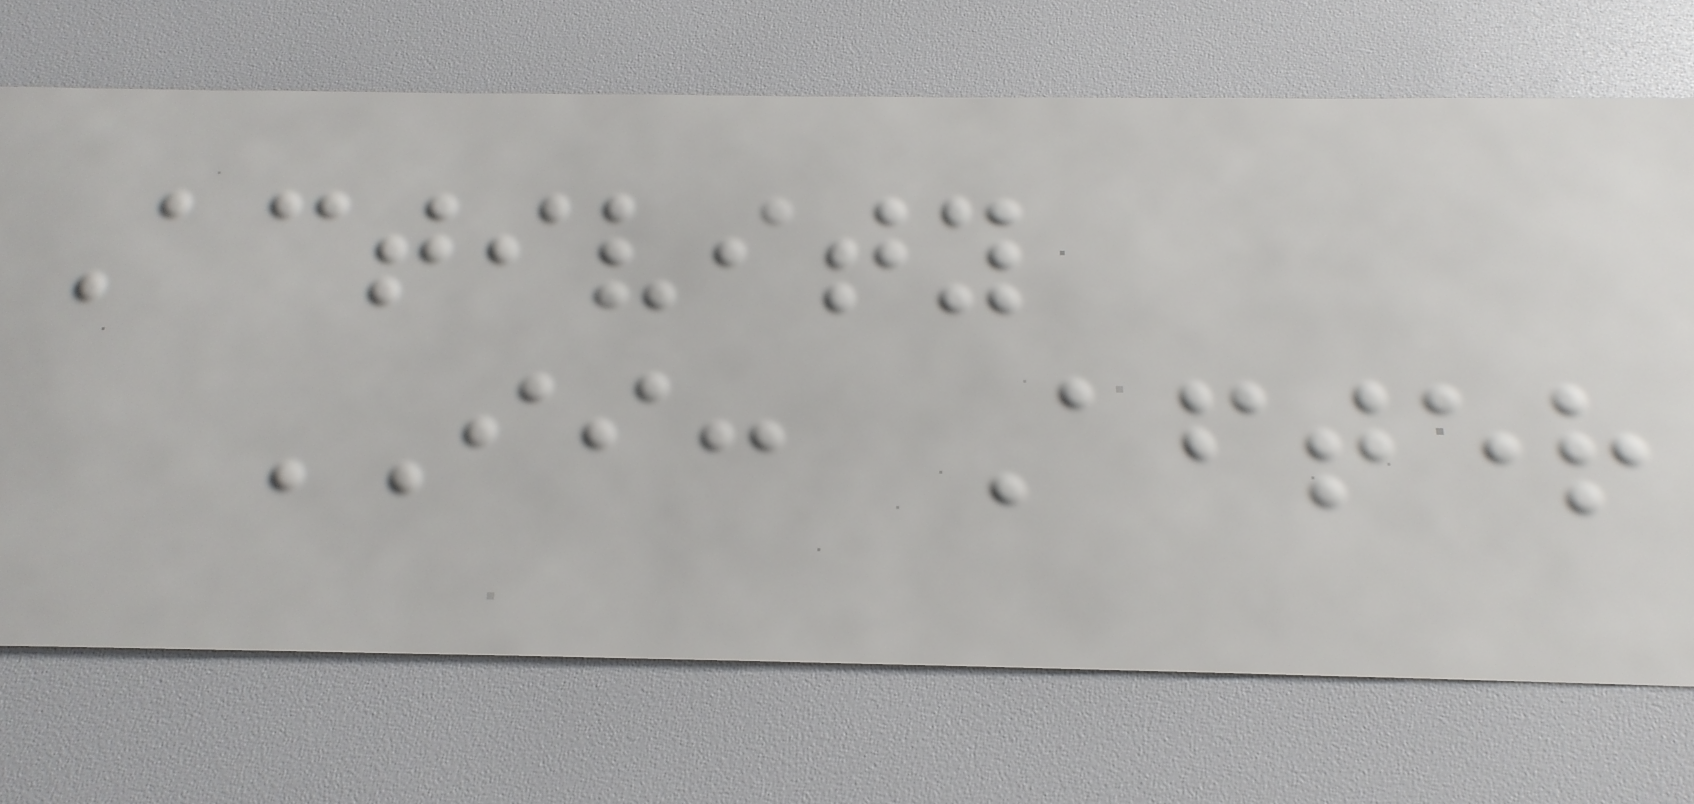Activity
II: After
